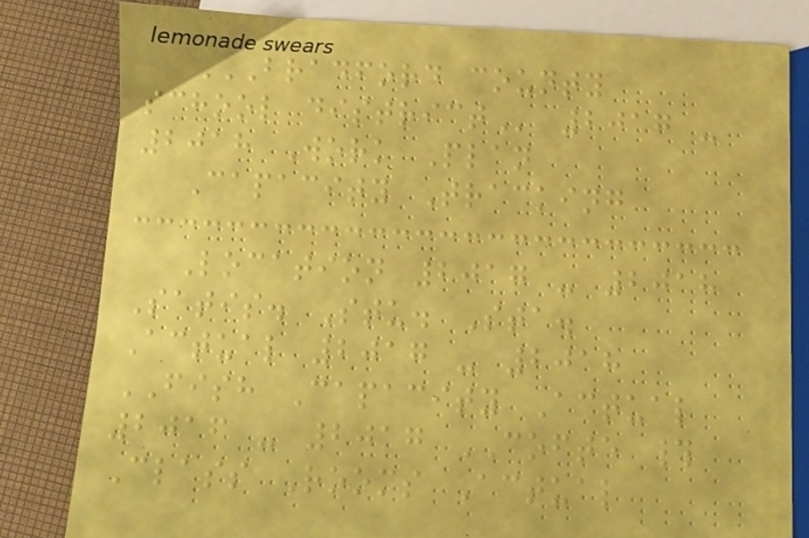BRADFORD COUNTY
SCHOOL DISTRICT 2017 -
2018 Work Plan
Capacity Tracking
Location 2017 - 2018
Satis. Stu. Sta.
Actual 2017 - 2018
FISH Capacity Actual
2016 - 2017 COFTE #
Class Rooms Actual
